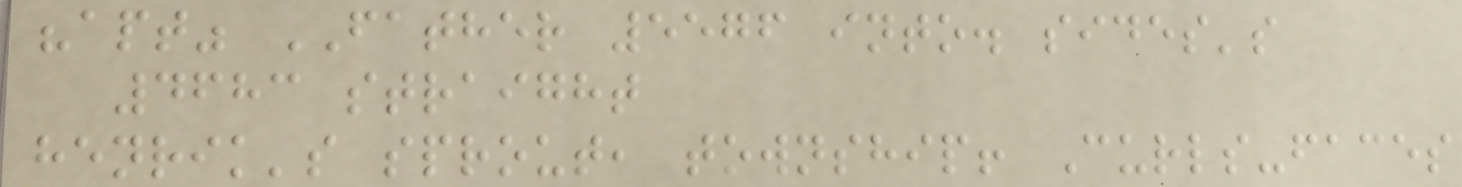"apt" FATHER 5576 into. sides's
4683 straight
henrik's sprout, township! Curls-faces
